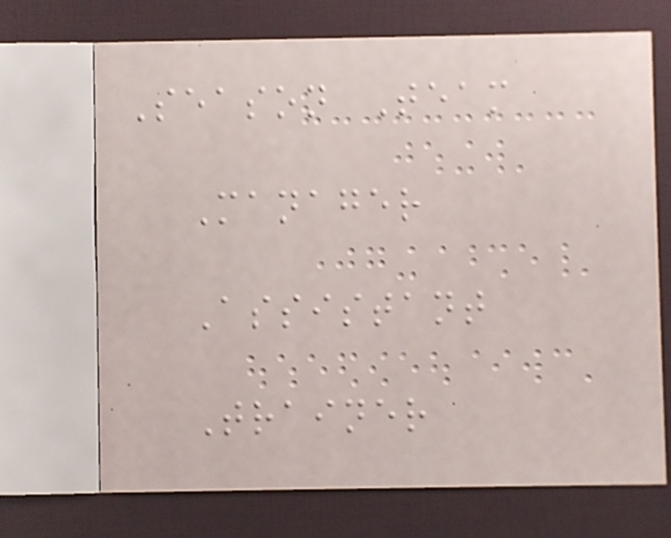Season Team
Manager
Assistant
Trainer
